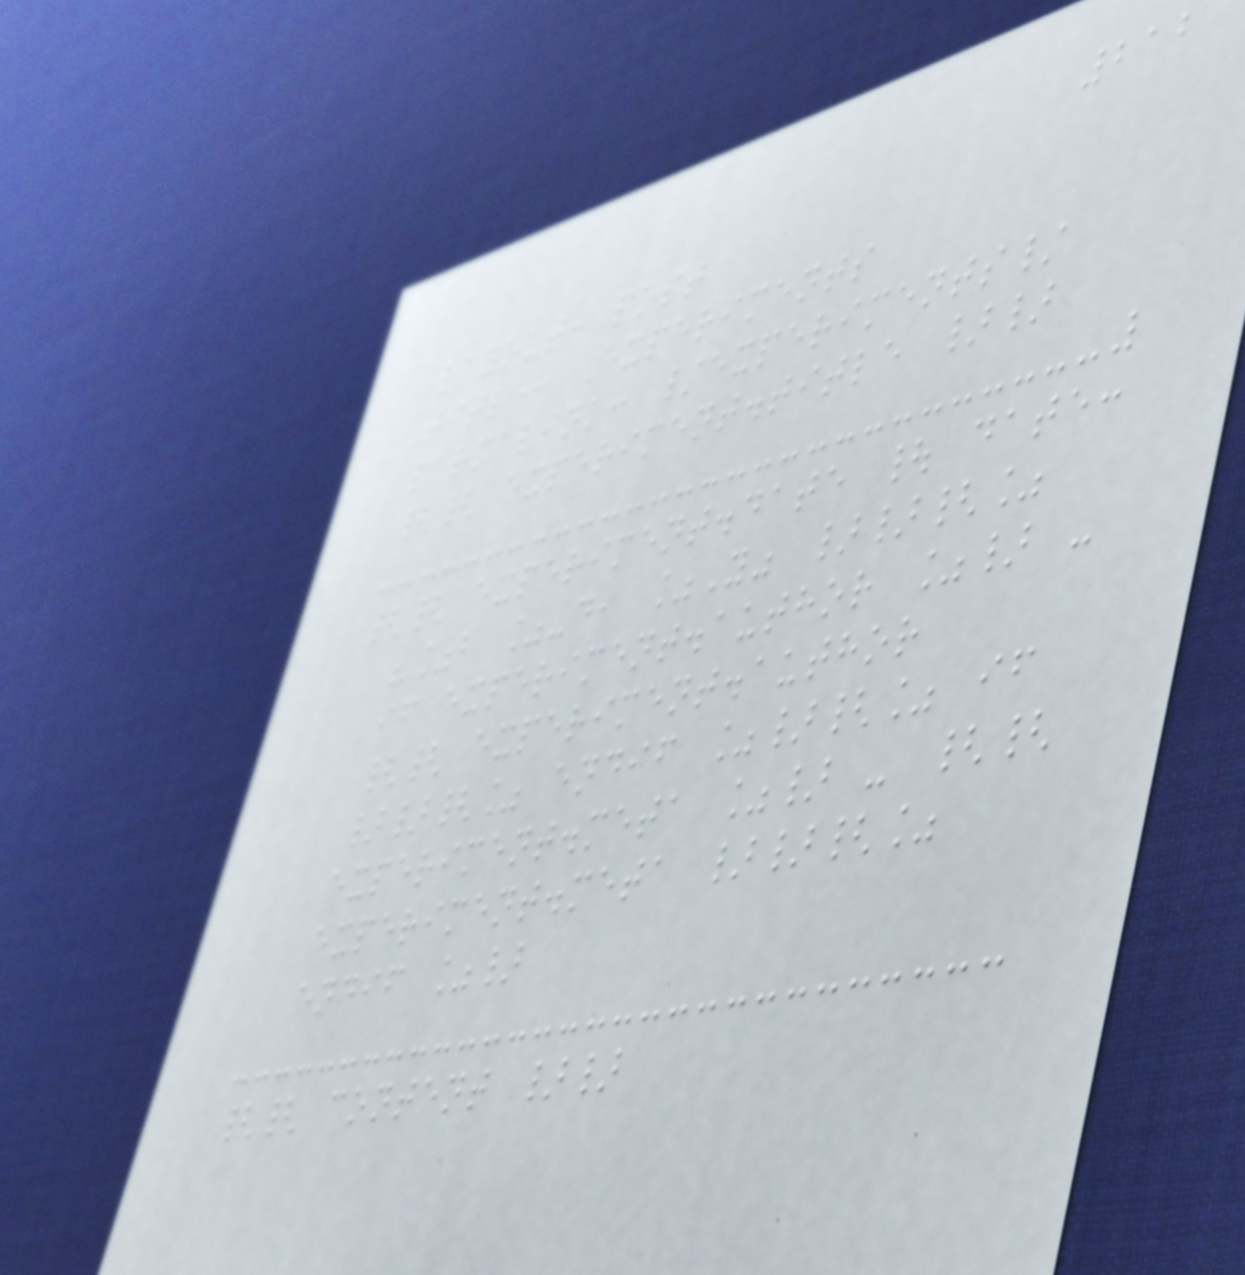212
layout: post
title: Experiments
permalink: /experiments/
{{ experiment.title }}
{{ experiment.date | date:
"%b %-d, %Y" }}{%
if experiment.author %} -
{{ experiment.author
}}{% endif %}{% if
experiment.meta %} - {{
experiment.meta }}{%
endif %}
{{ content }}
